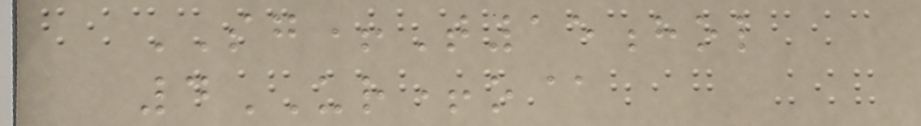SG+T15hol
4UR+o@
